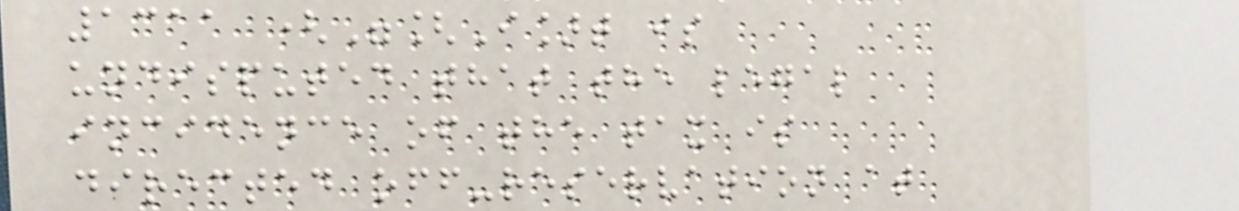1311 ("[I]t is
undisputed that the legal
incidence of the tax is
directed off-reservation at
